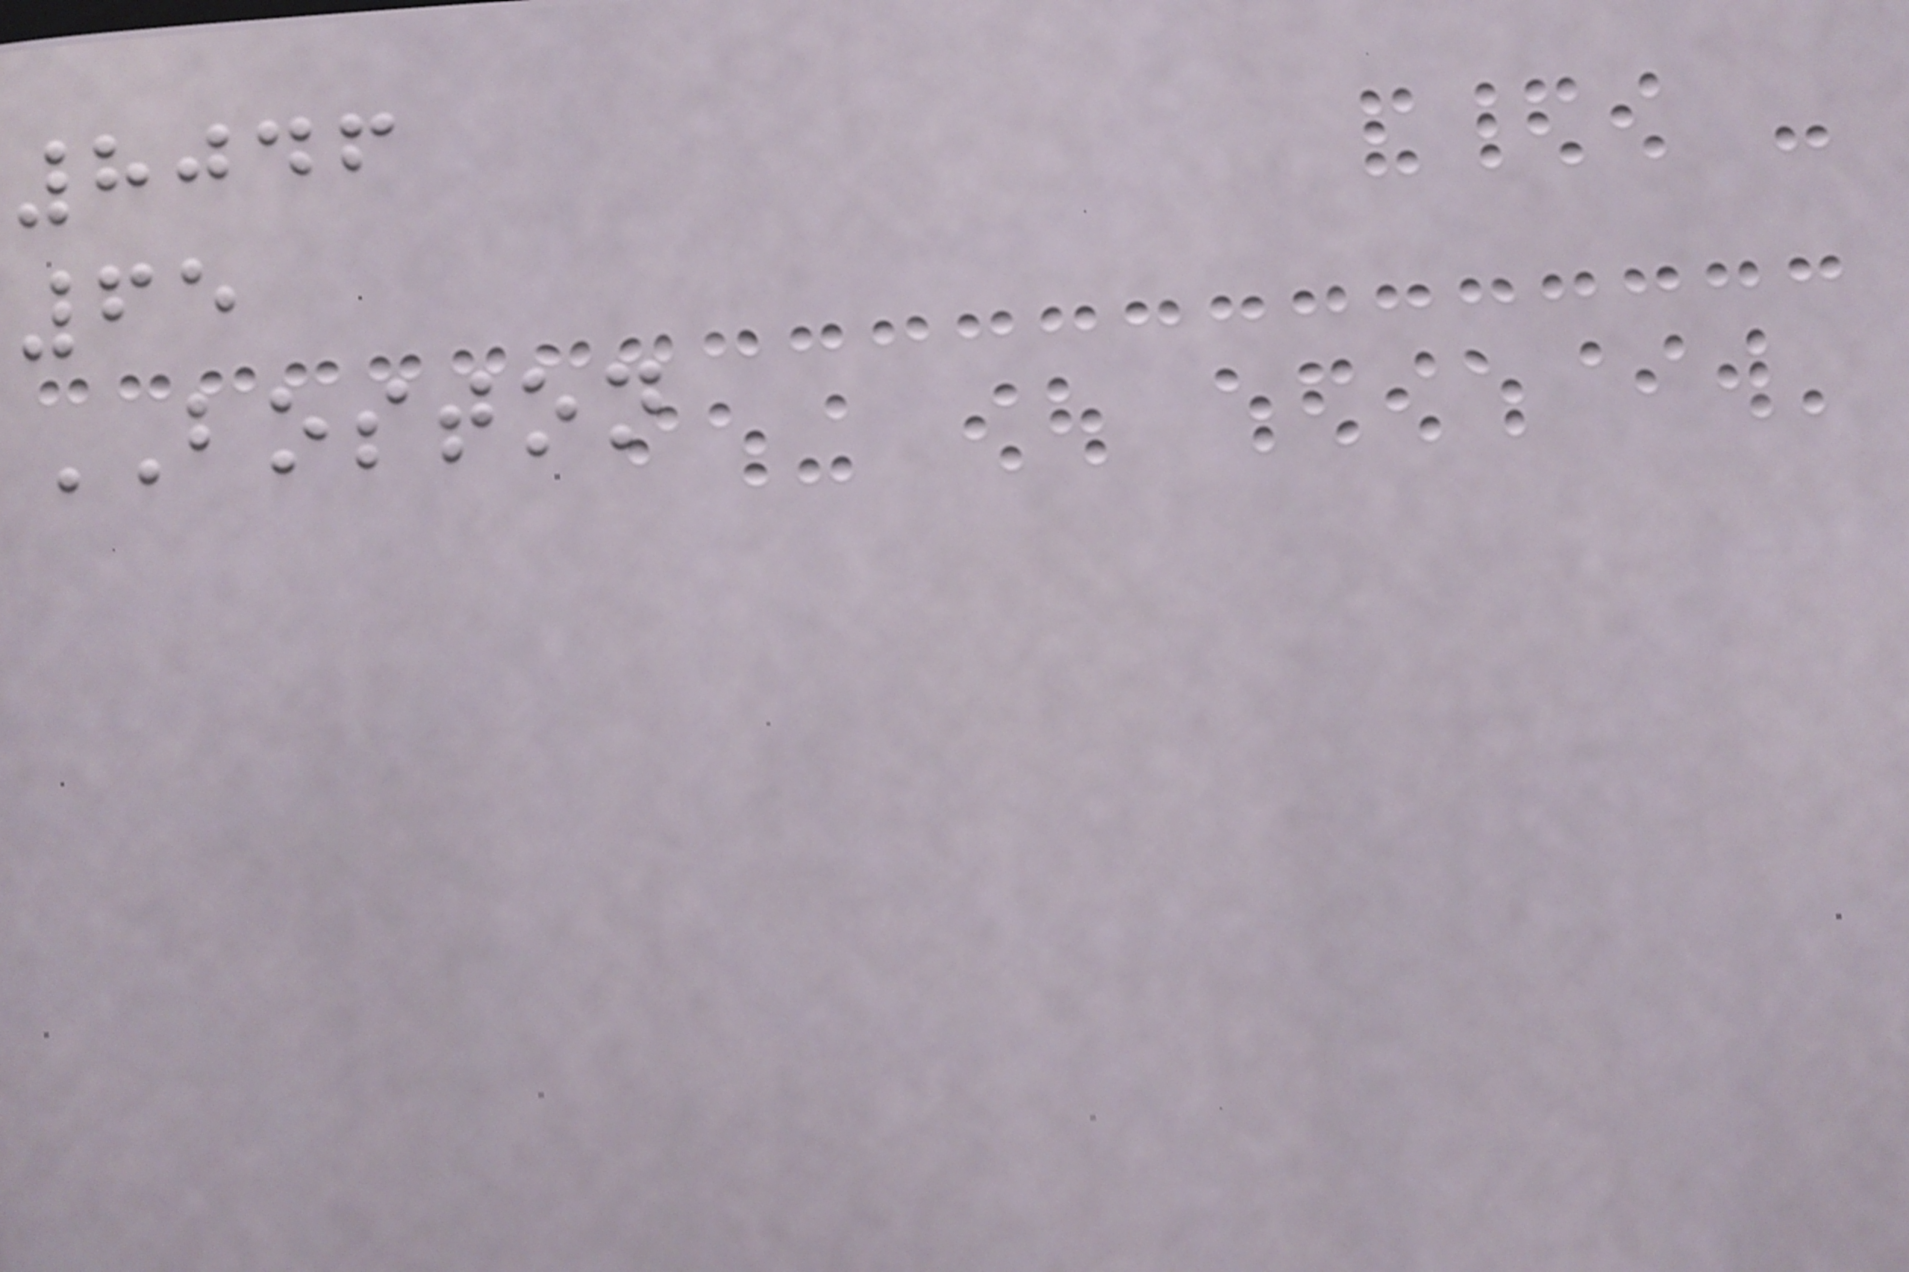8046
65
BOSTON
